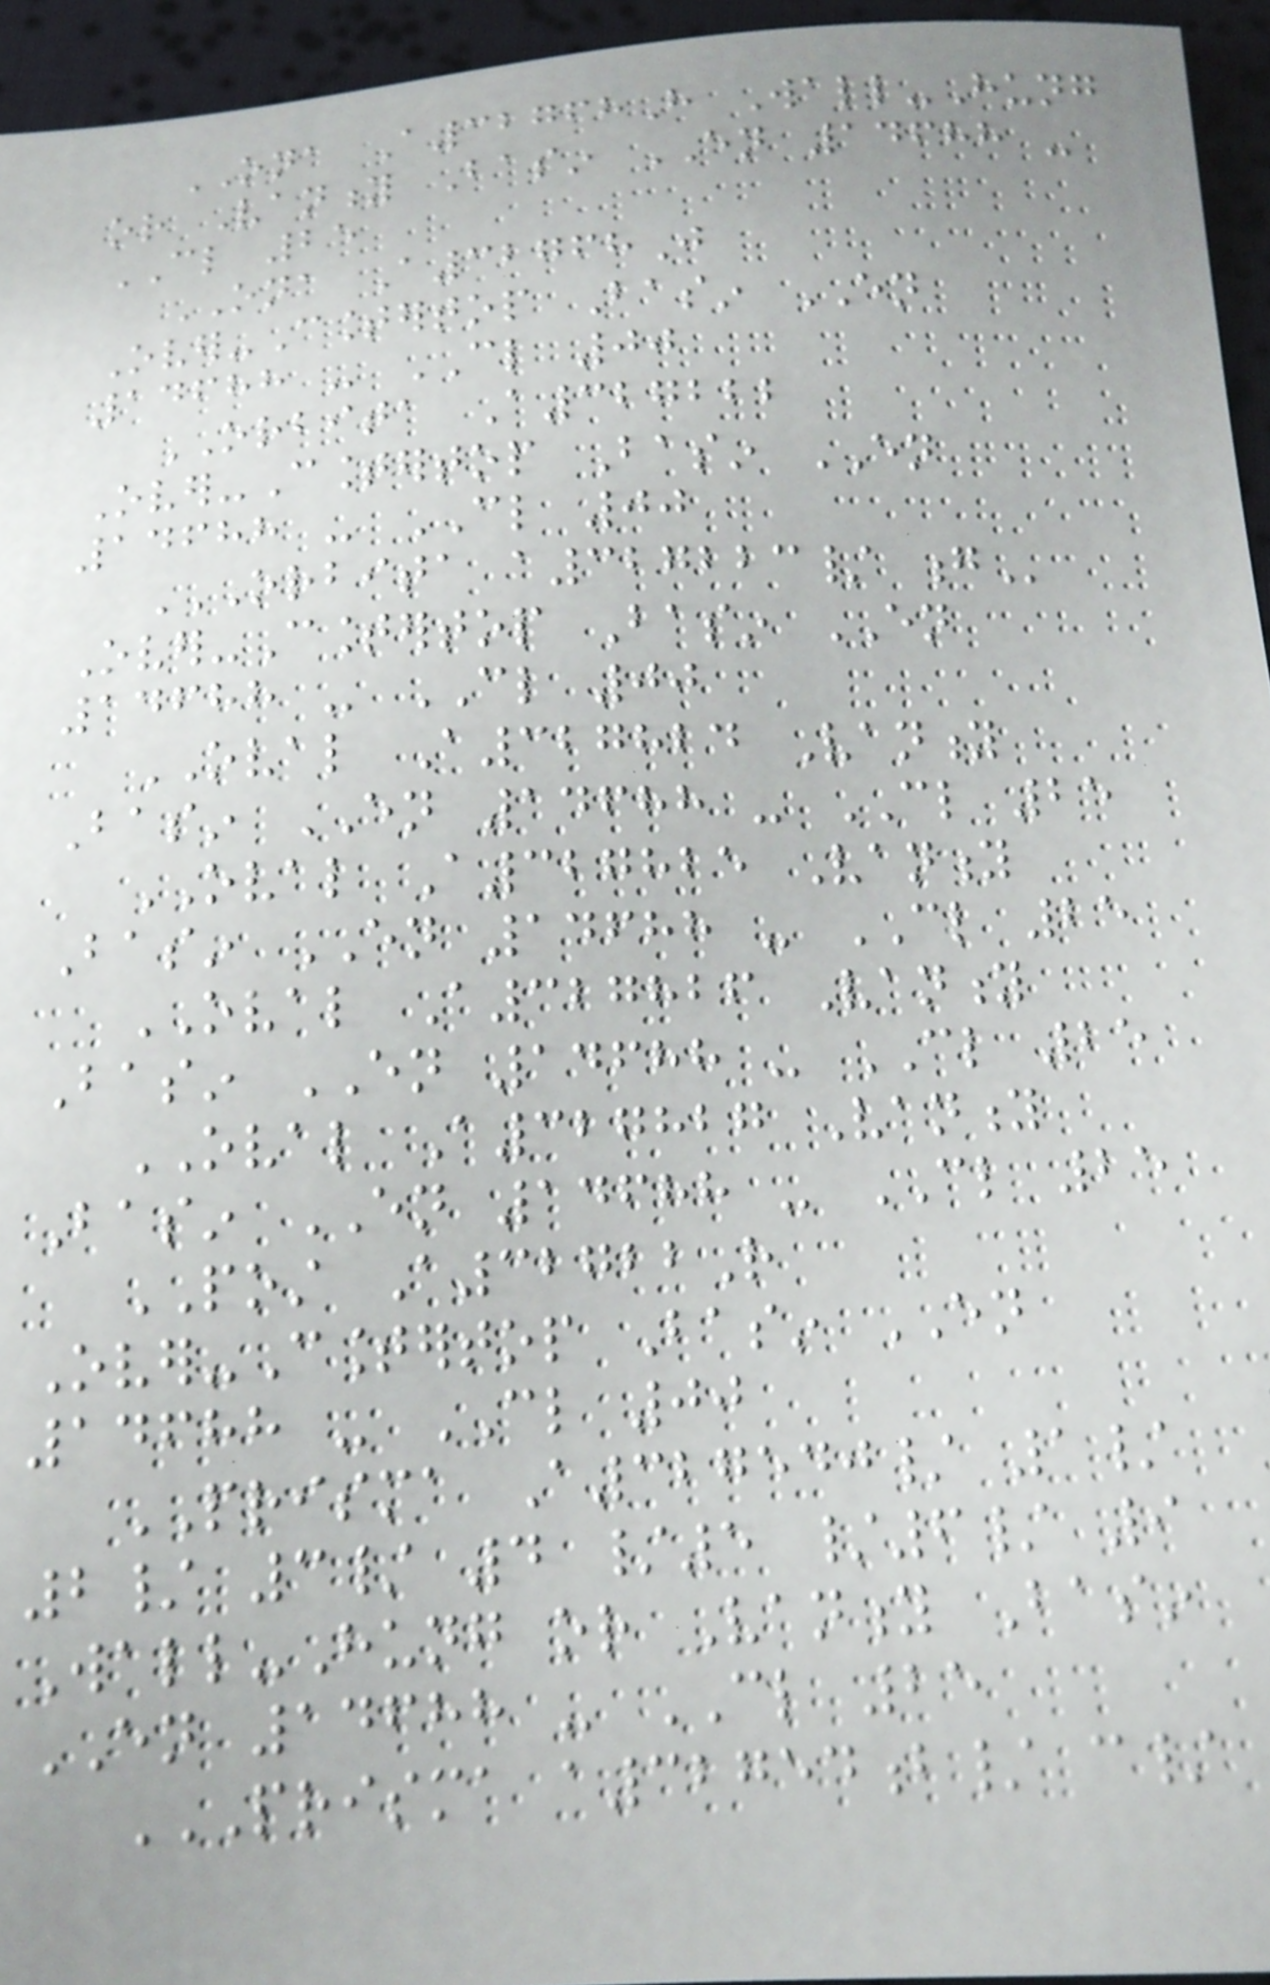ONA A32768H Wall-Hung
or Vanity Basin EN 14688 -
CL 25
ONA A32768J
Over-Countertop Basin EN
14688 - CL 00
ORBITA A327222
Over-Countertop Basin EN
14688 - CL 00
ORBITA A327223/ G
Over-Countertop Basin EN
14688 - CL 00
OVAL A327824 Vanity
Basin EN 14688 - CL 25
OVAL A327825 Vanity
Basin EN 14688 - CL 25
OVAL A327826 Vanity
Basin EN 14688 - CL 25
OVAL A327827 Vanity
Basin EN 14688 - CL 25
POST A32722R
Over-Countertop Basin EN
14688 - CL 00
PRISMA A327540/ 1/
2/ 3/ 4 /5 /6/ 9
Wall-Hung or Vanity Basin
EN 14688 - CL 25
PRISMA A32754B/ C/
